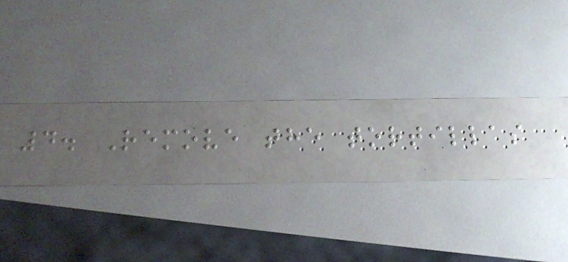4. Remove the tortillas
